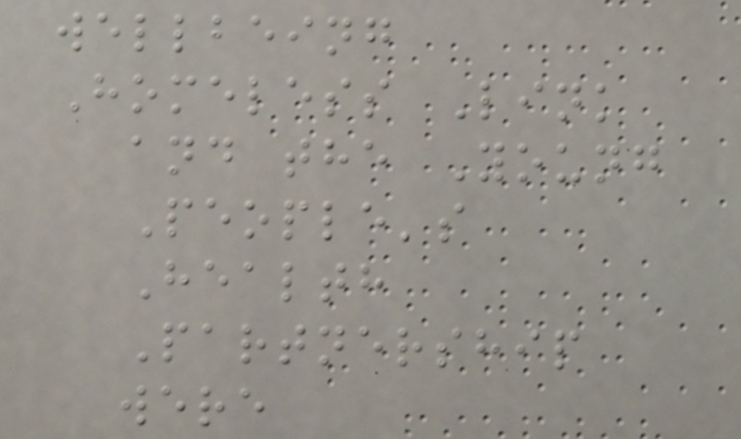wellbeing
Homeless Link
and the Young
People's
Health
Partnership
were
